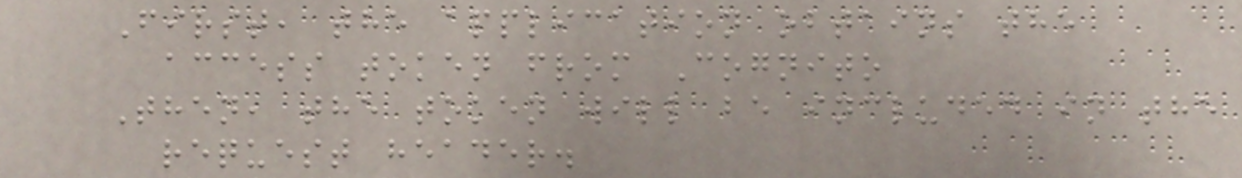First, the application obtains the
access token from Cognito
Then, the token will be included in the
request header.
